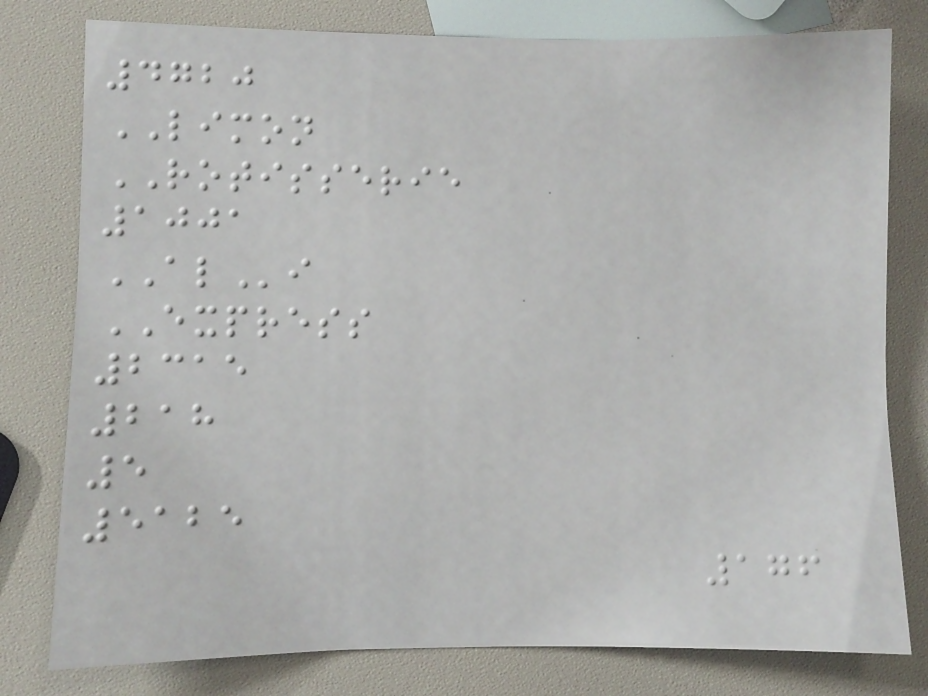4720
LIMON
ROTISSERIE
1001
ALi
EXPRESS
2315
218
5
5125
176
